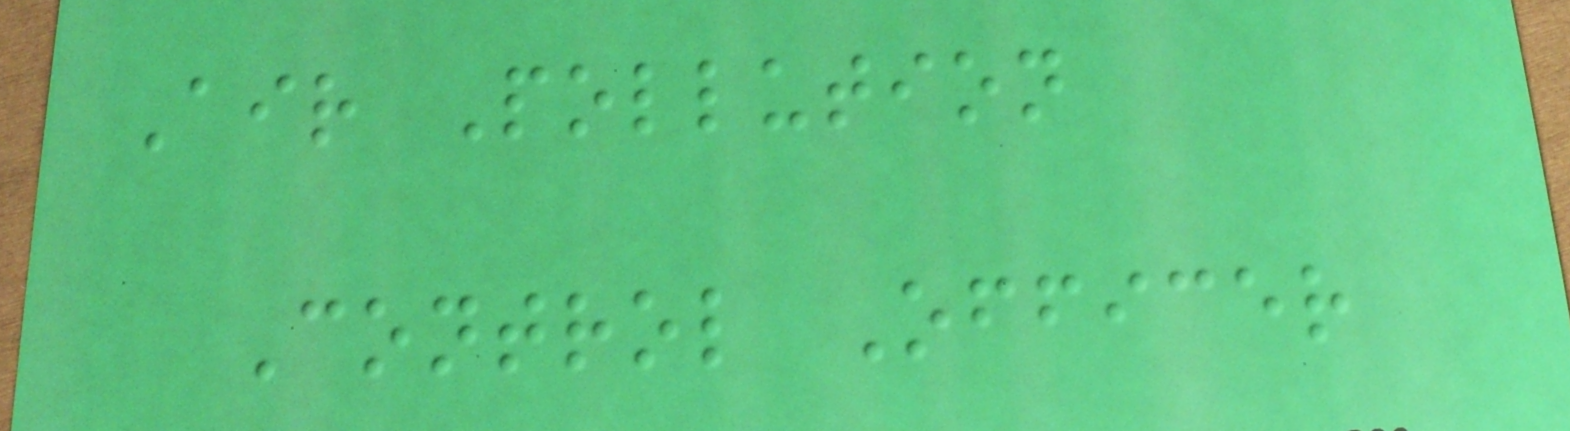Air Pollution
Control Officer
